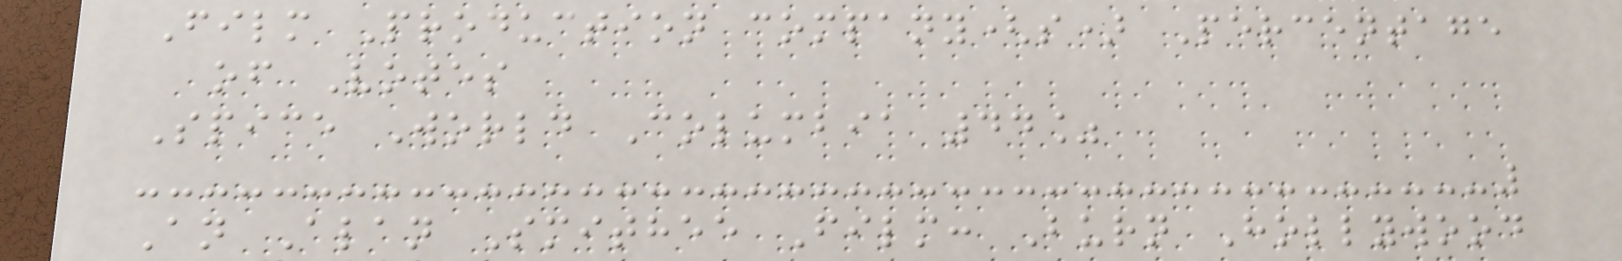Film Production company(s) Percentage
of Votes
Spice World Columbia 44%
An Alan Smithee Film: Burn Hollywood
